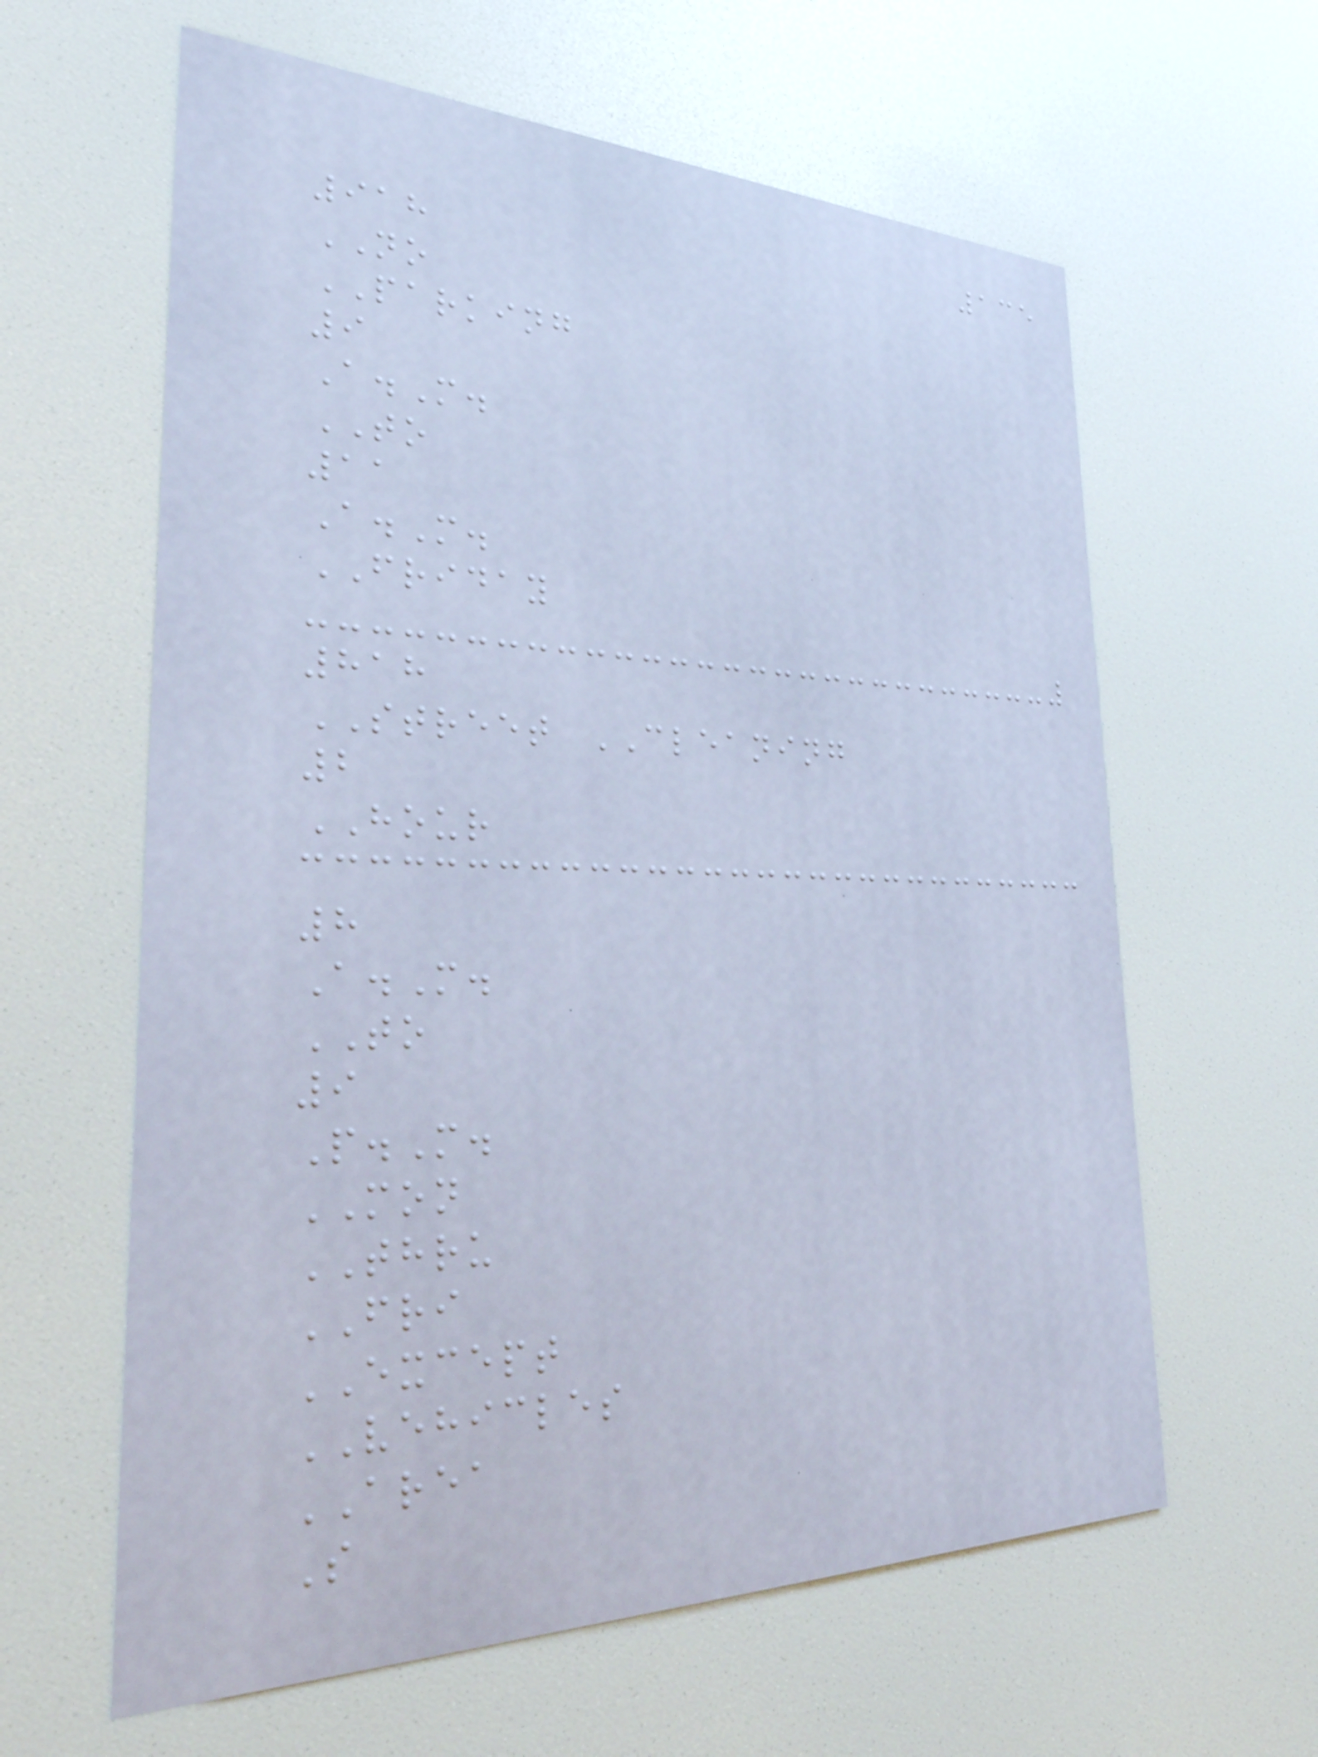135
918
NO
PARKING
9
A.M.
TO
11
A.M.
FRIDAY
818
STREET CLEANING
2
HOUR
8
A.M.
TO
9
P.M.
MON
THRU
FRI
EXCEPT
VEHICLES
AREA
S
